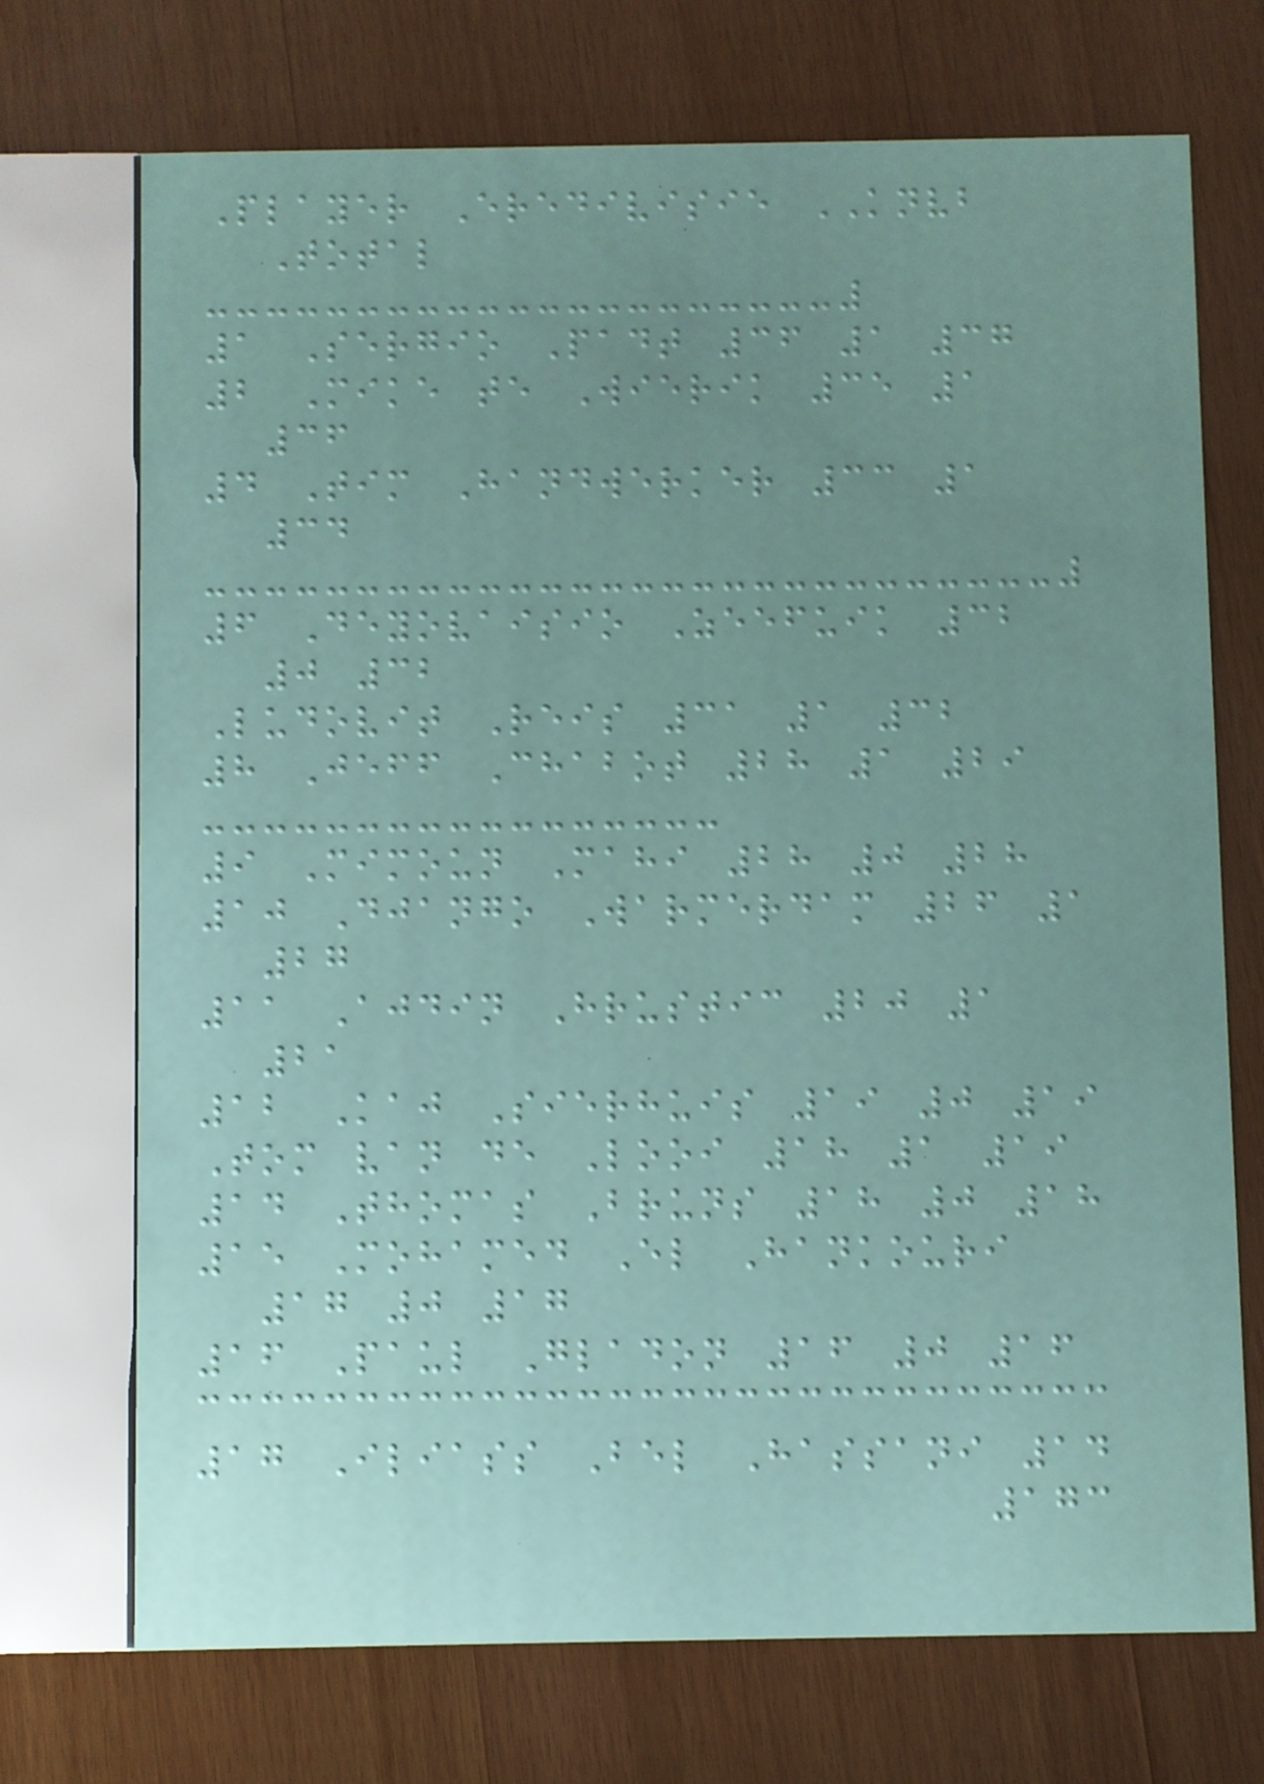Player Eredivisie KNVB
Total
1 Sergio Padt 36 1 37
2 Mike te Wierik 35 1
36
4 Tim Handwerker 33 1
34
6 Deyovaisio Zeefuik 32
0 32
Ludovit Reis 31 1 32
8 Jeff Chabot 28 1 29
9 Mimoun Mahi 28 0 28
10 Django Warmerdam 26 1
27
11 Ajdin Hrustic 20 1
21
12 Kaj Sierhuis 19 0 19
Tom van de Looi 18 1 19
14 Thomas Bruns 18 0 18
15 Mohamed El Hankouri
17 0 17
16 Paul Gladon 16 0 16
17 Iliass Bel Hassani 14
173
